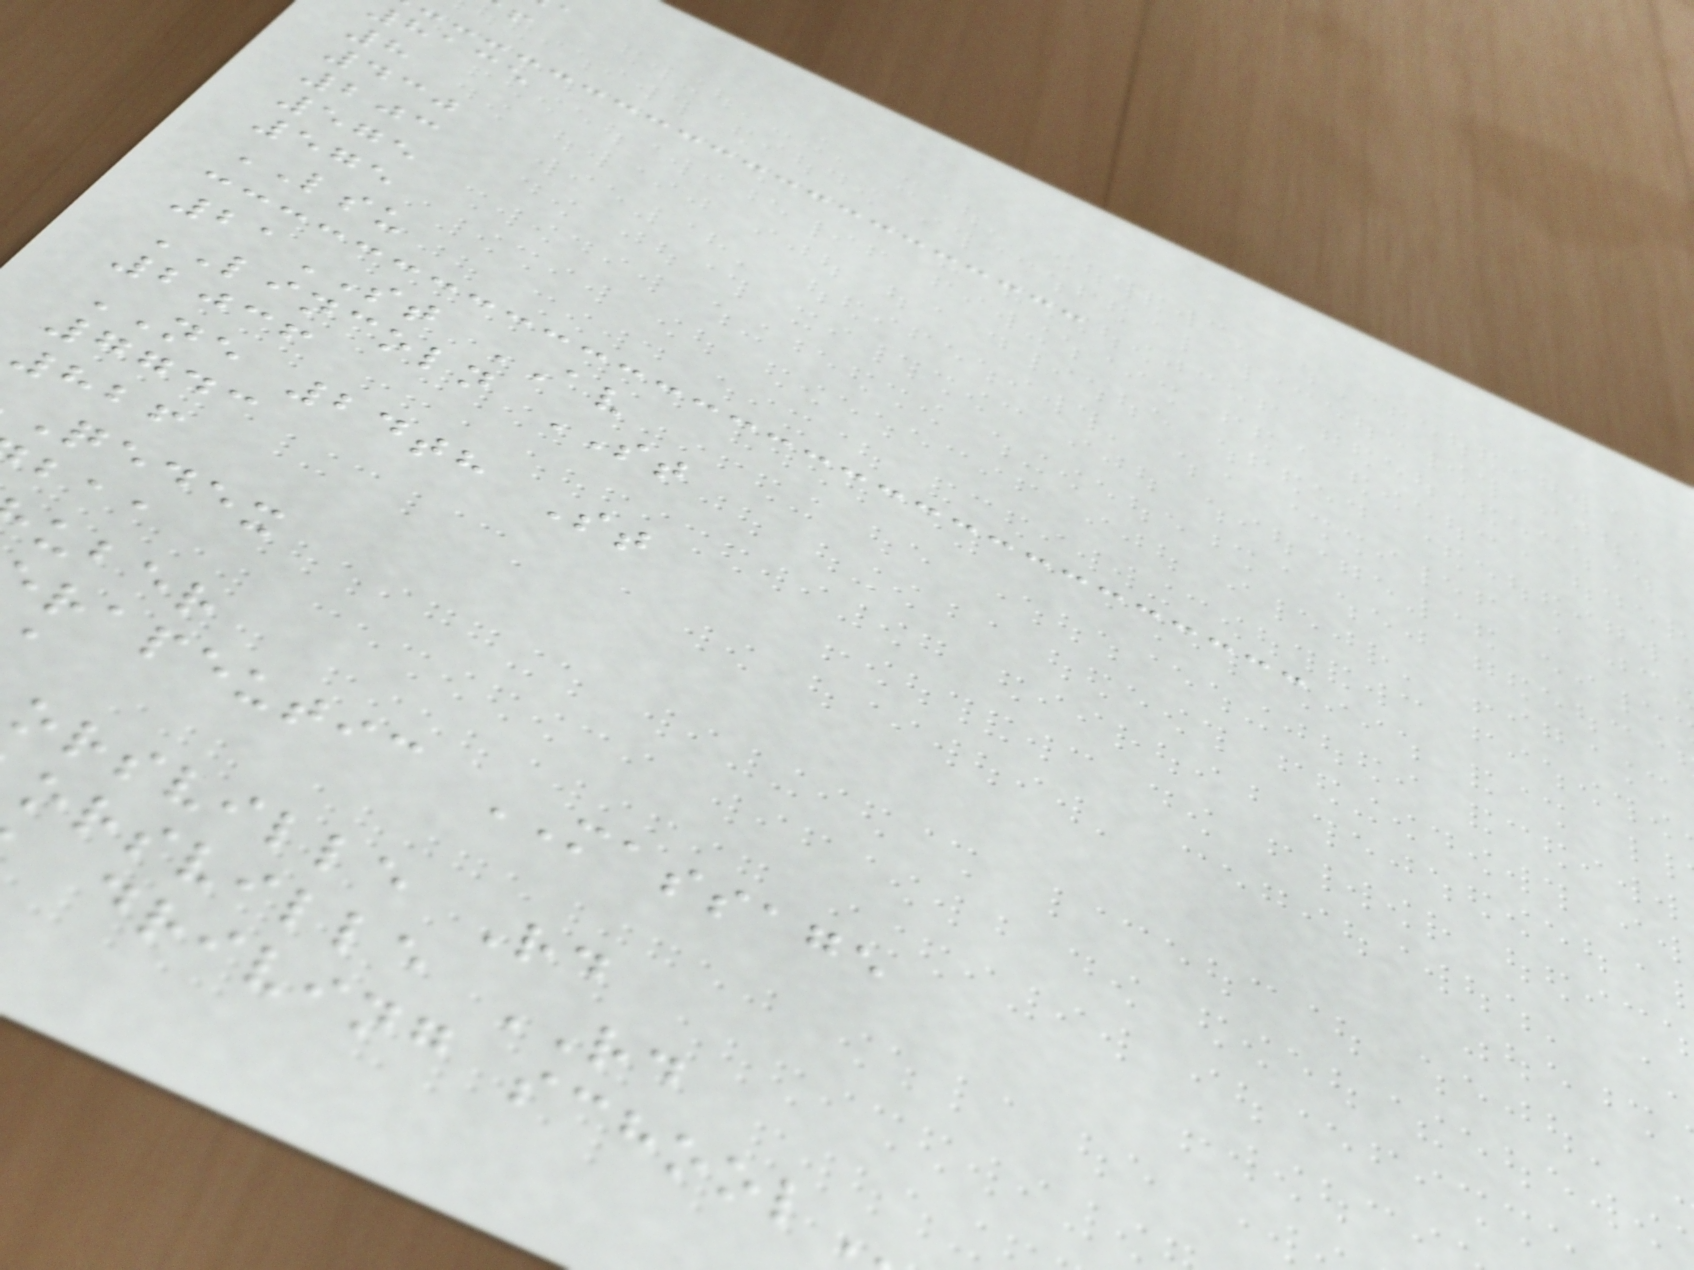8135
8
430
203
575
575
LSU
21ST AV
LINCOLN ST
2036
NE 24th St
7743
826
qedex
uber
rapeutic MASSAGE
orsville Rd
orsville RD
driving
